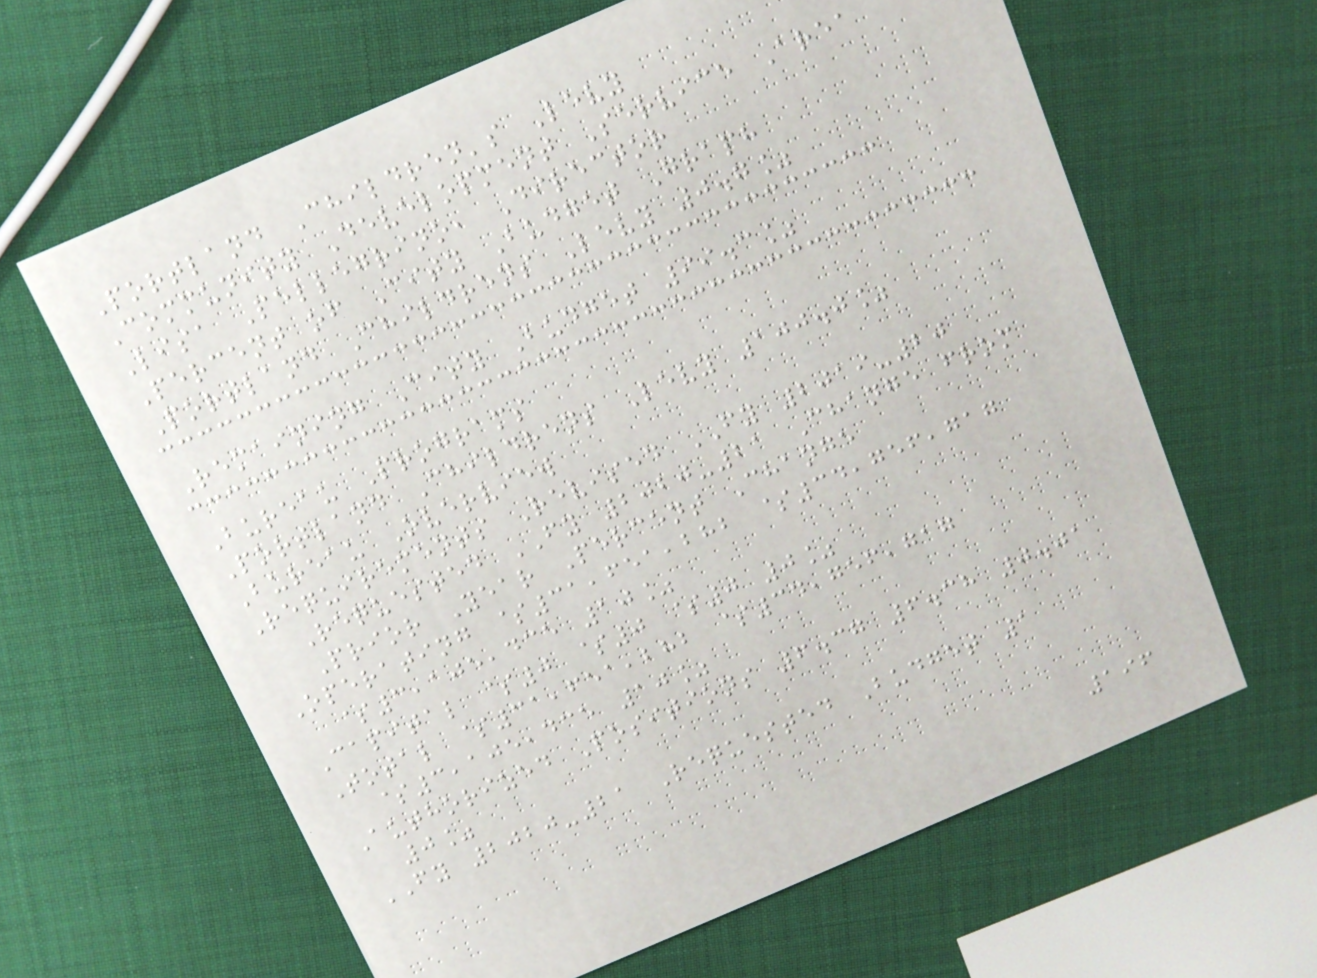Portland Children's Levy
Community Development Service Area
Lisa Pellegrino, Director
Percent of City Budget Graph
Portland Childrens Levy 0.7%
Remaining City Budget 99.3%
Bureau Programs
Portland Childrens Levy 100.0%
Bureau Overview
Requirements Revised FY 2019-20
Requested FY 2020-21 Change from
Prior Year Percent Change
Operating $31,651,282 $34,756,717
$3,105,435 10%
Capital $0 $0 $0 0%
Total $31,651,282 $34,756,717
$3,105,435 10%
Authorized Positions 6.37 6.38 0.01
0%
FY 2020-21 Requested Budget 1
196
